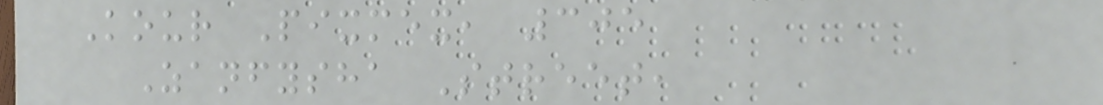Kour Pixmex, 305
Zanfysha Street,
